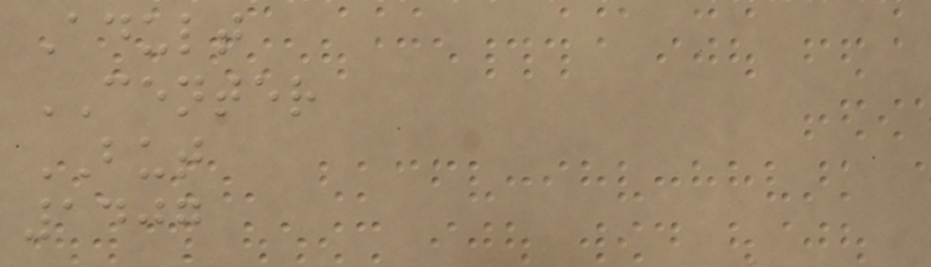Adult
CENTER
BUT
1407
